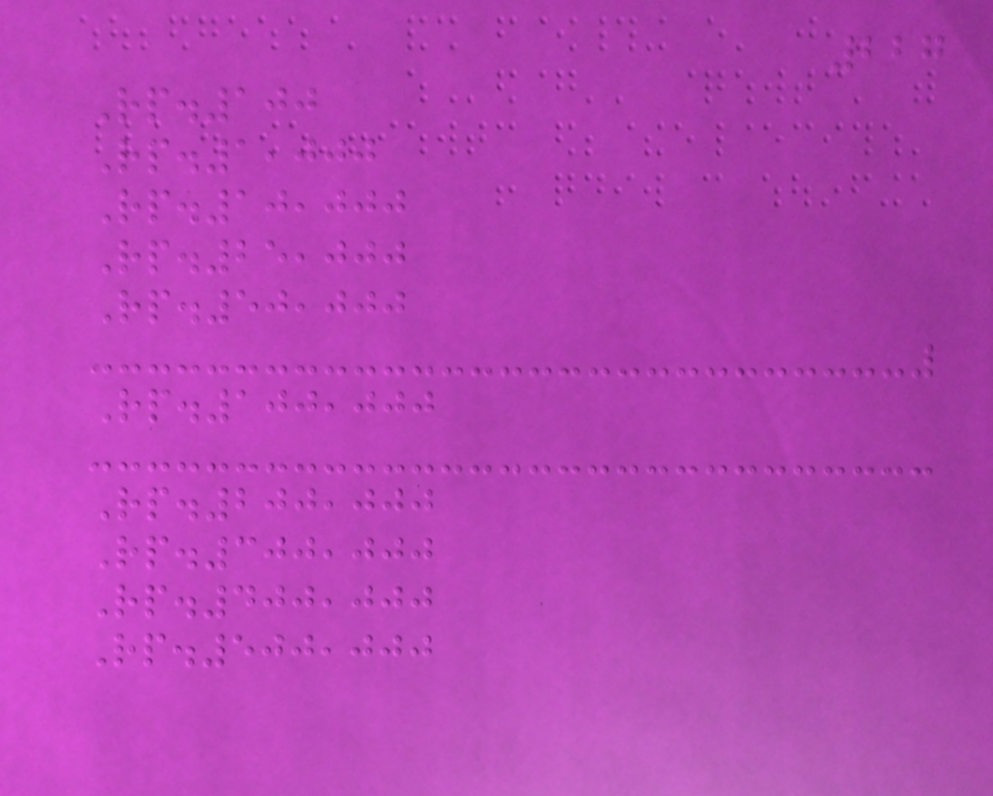227
Rp.100
Rp.1,000
Rp.10,000
Rp.25,000
Rp.50,000
Rp.100,000
Rp.200,000
Rp.300,000
Rp.400,000
Rp.500,000
